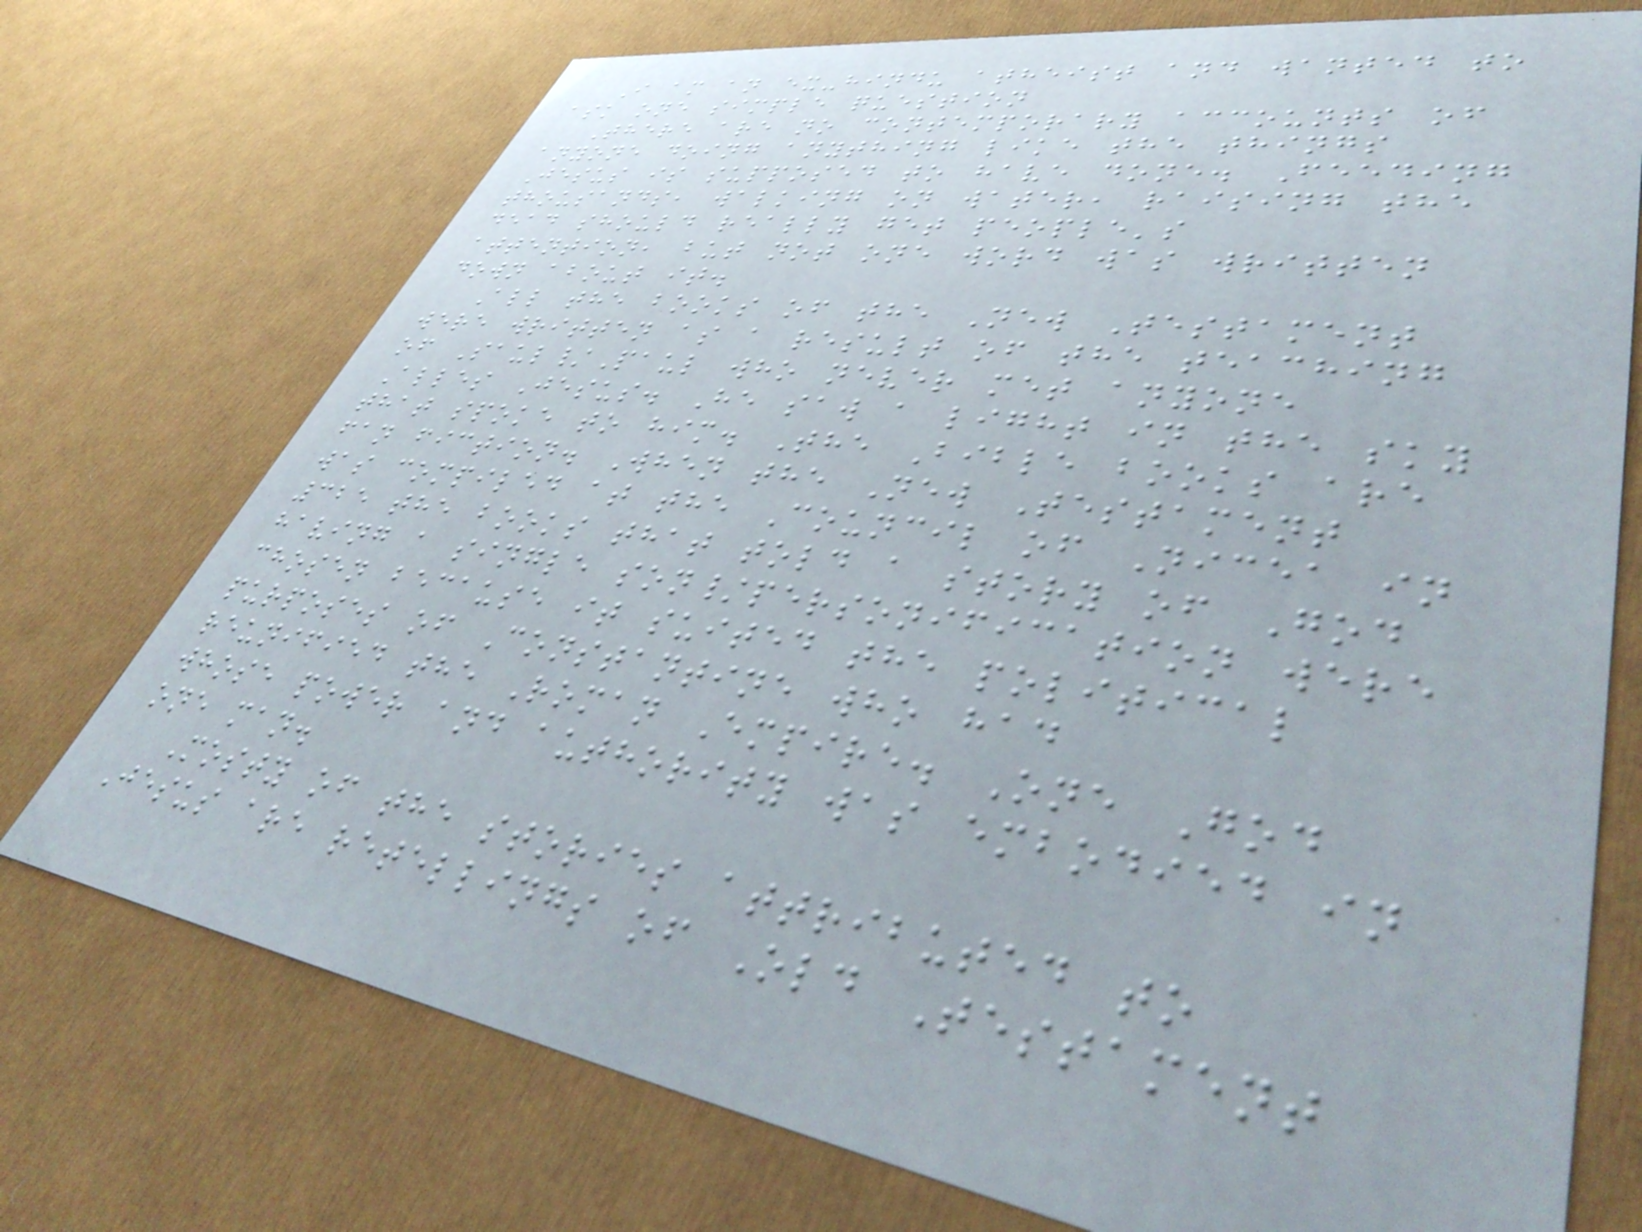I am an ex-hindu atheist and wanted to
ask one simple question
There are no contemporary accounts of
anyone doing anything like the things
Jesus is supposed to have done. Feeding
thousands, walking on water, raising the
dead should really get people's
attention, but not one word was written
down about it.
All the books of the New Testament
were written as a result of the teaching
of Saul/Paul who never met anyone
Alles Jesus. He saw a light in the sky
that spoke to him. The Bible books are
fan fiction. When the New Testament
was compiled at the Council of Nicea in
325 the books that told a story of God
having a single son/personification were
chosen because it suited the political
purposes of Constantine who had
reunified the Roman Empire. One God
whose power and authority was embodied in
one man.
Mosty of the stories attributed to
Jesus are retellings of Old Testament
